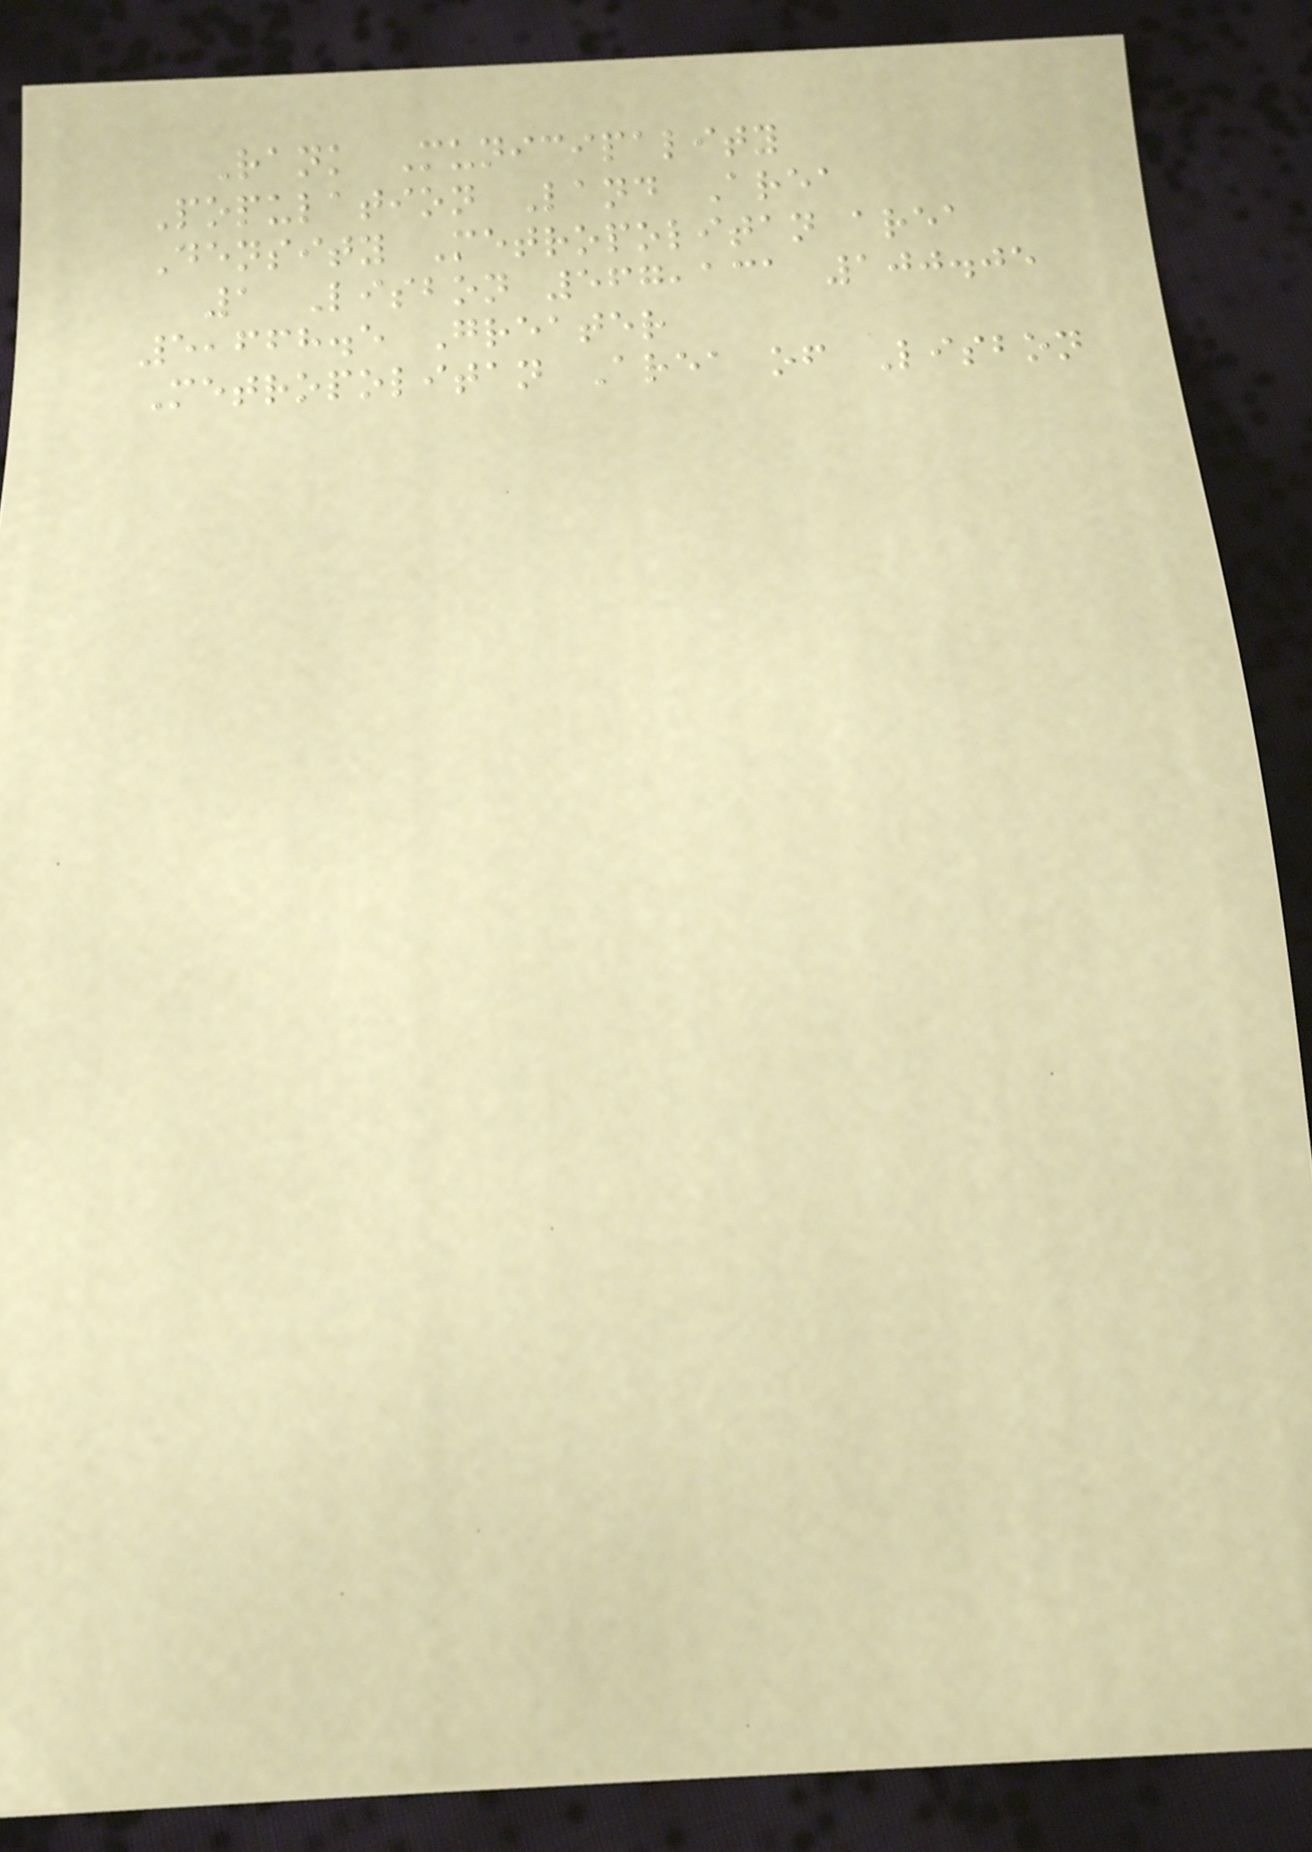Rank Municipality
Population Land Area
Density Metropolitan area
1 Lisbon 567,131 100.05
5,668.5 Greater
Metropolitan Area of Lisbon
